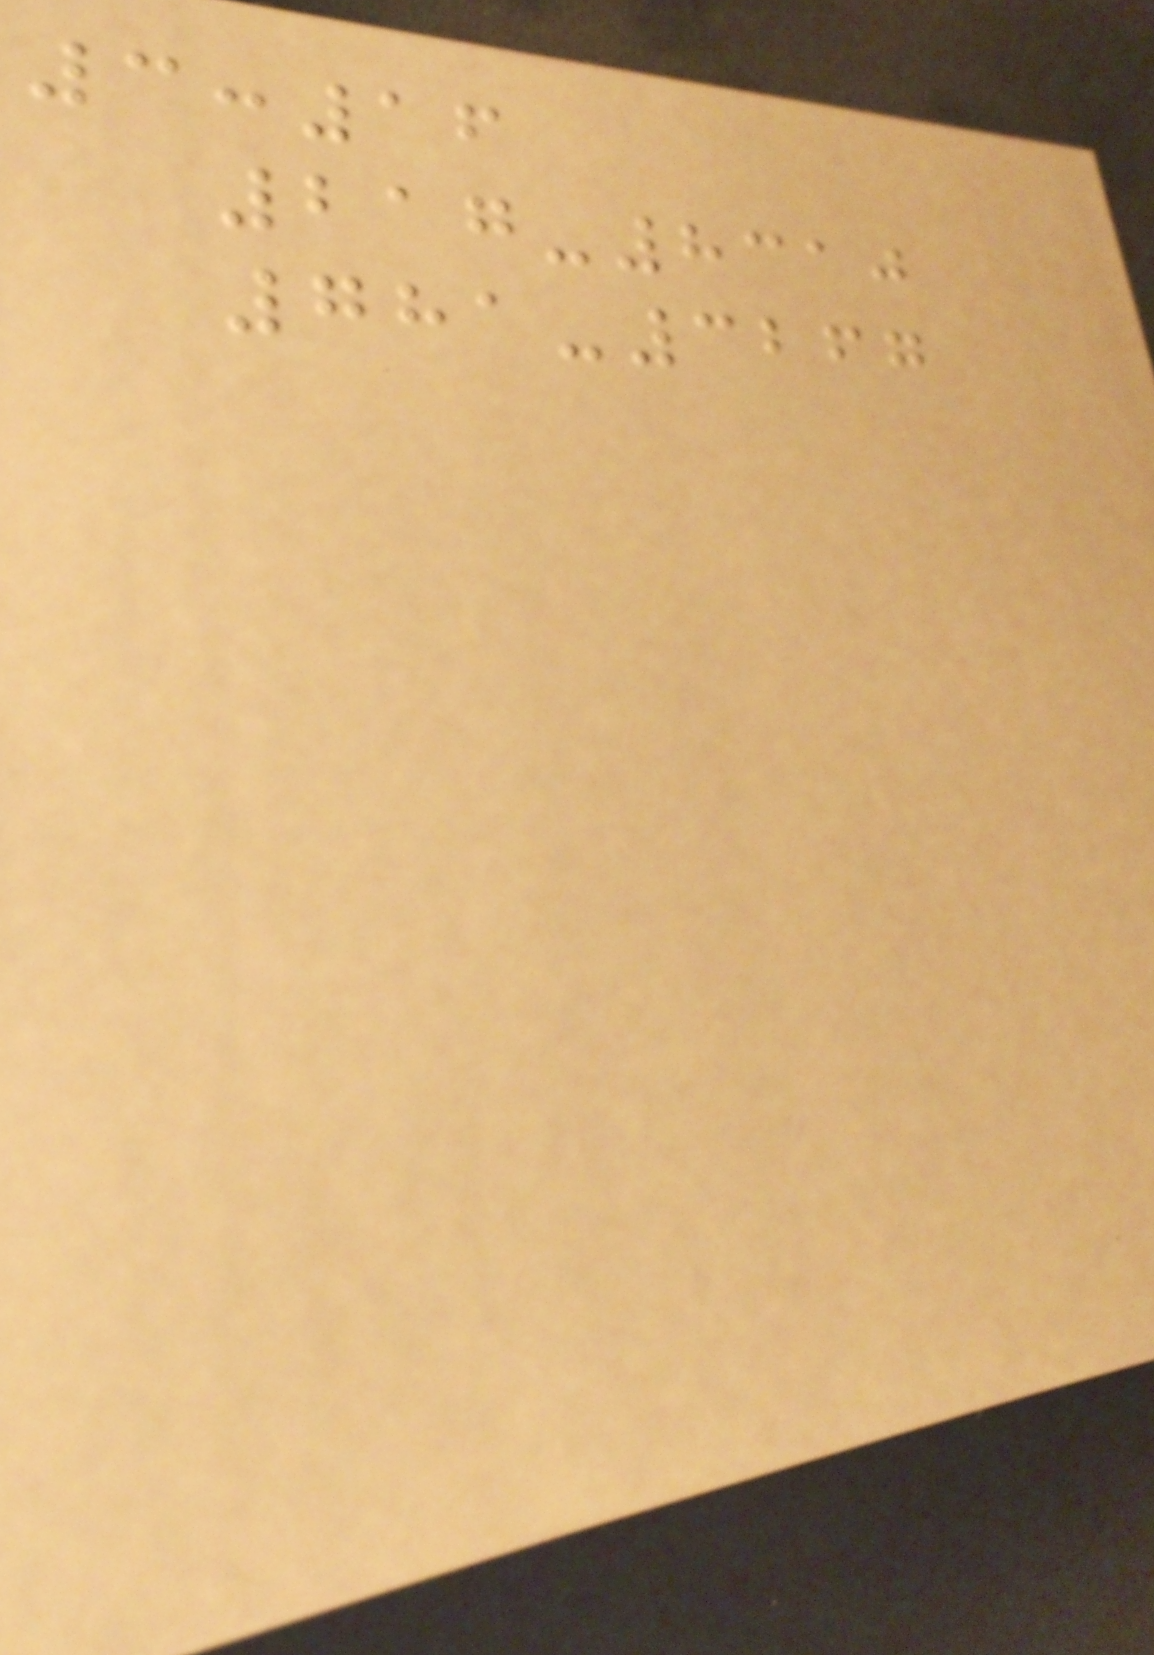3:16
217-8310
781-3267
